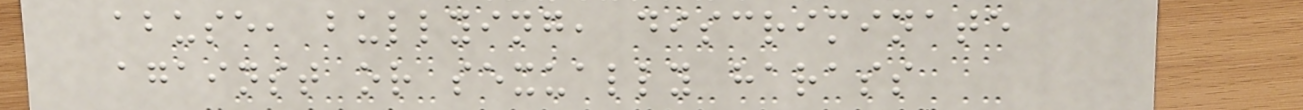abuse, bullying, discriminate
against or sexually harass
